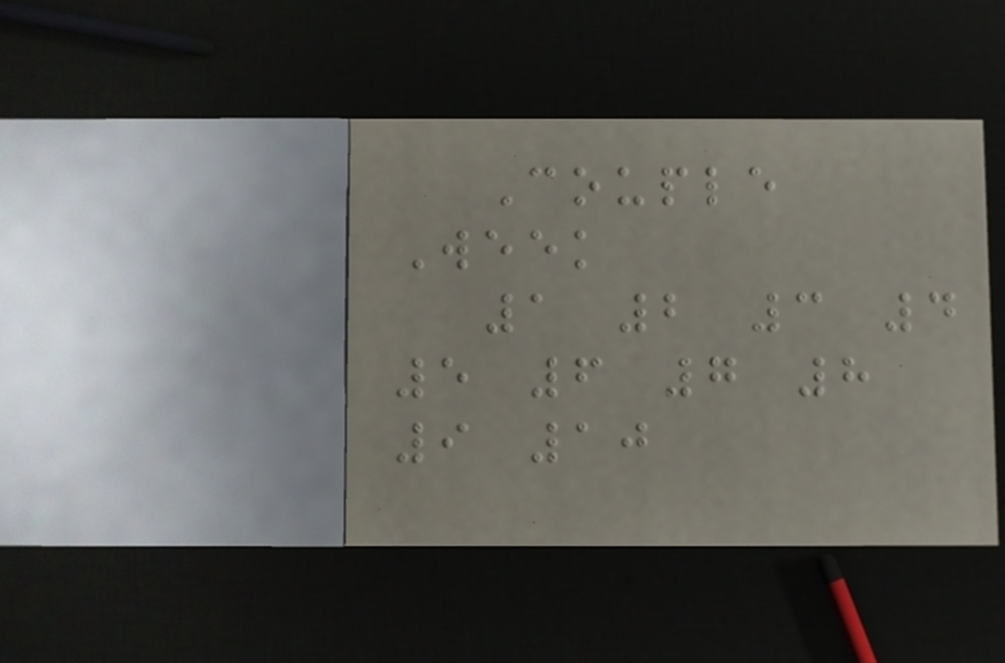Couple
Week
1 2 3 4
5 6 7 8
9 10
